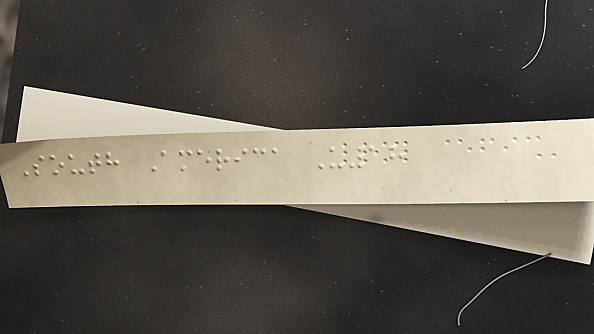South America U18
